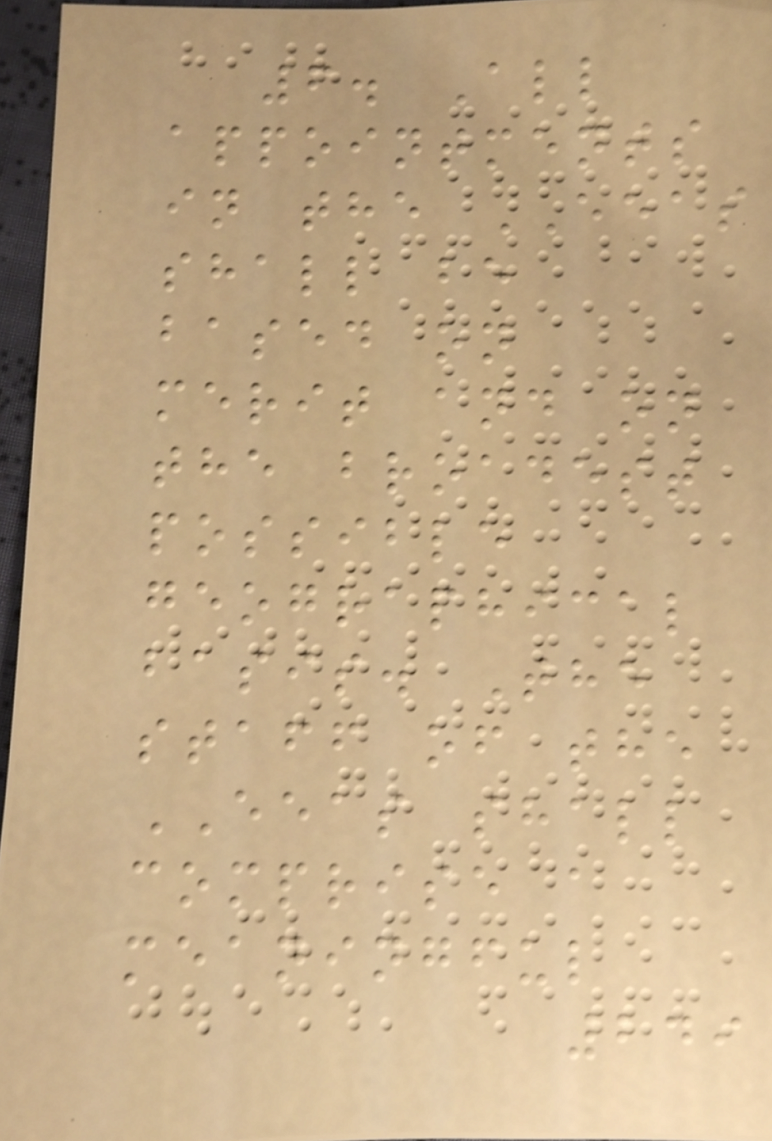6. All
appointments
in the EEAS
shall be
based on
merit and on
the broadest
possible
geographical
basis. The
staff of the
EEAS shall
comprise a
meaningful
249
